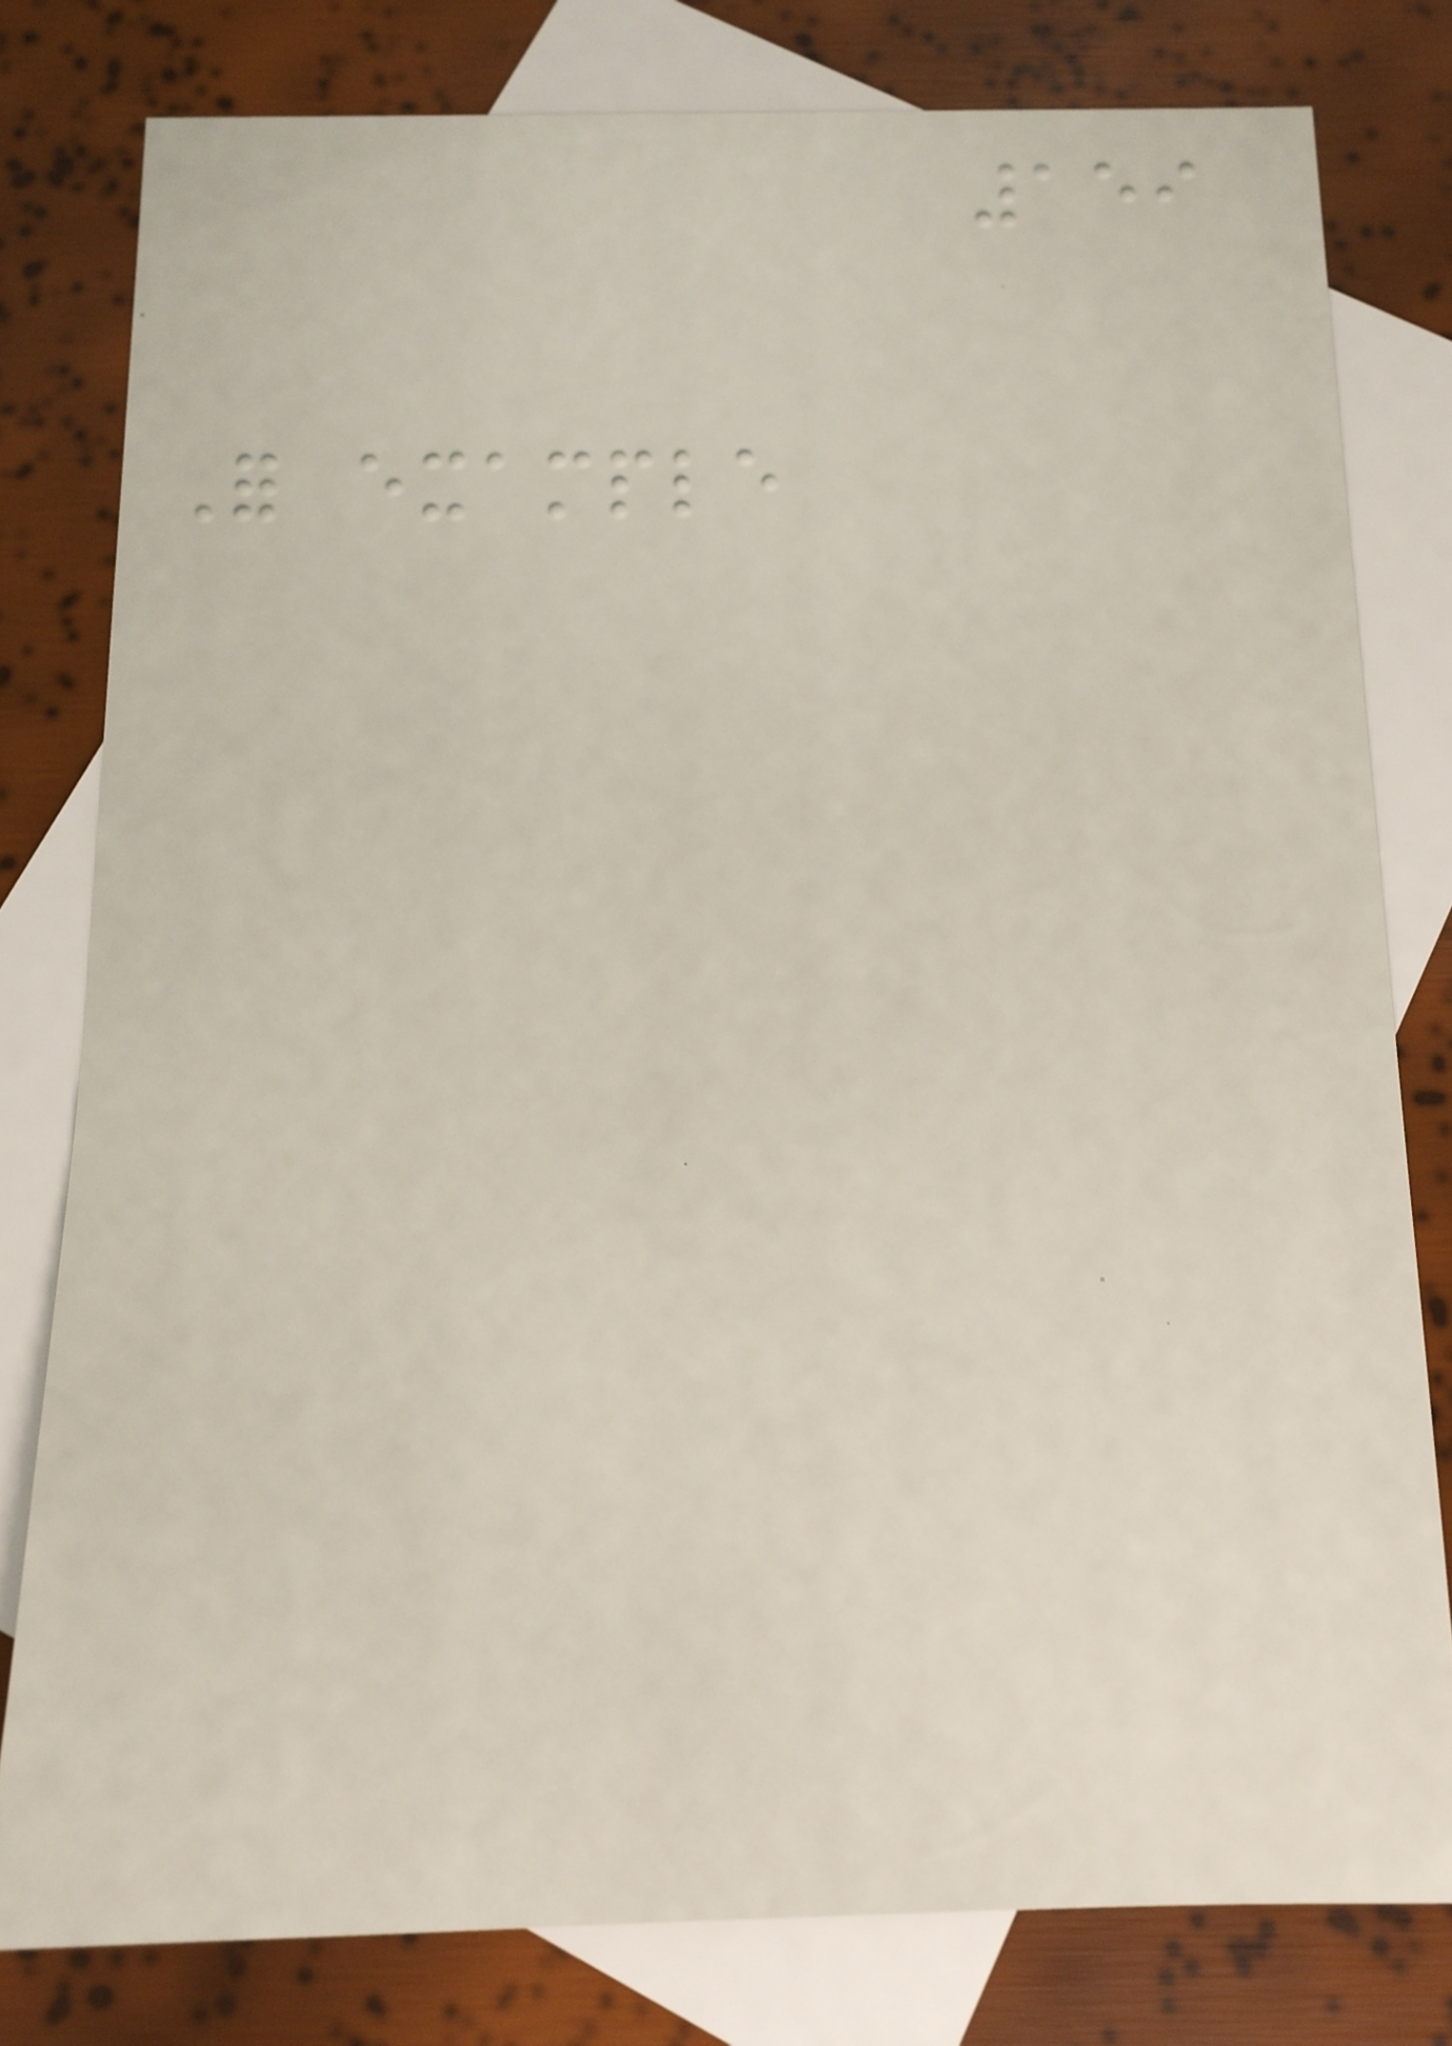159
For example
